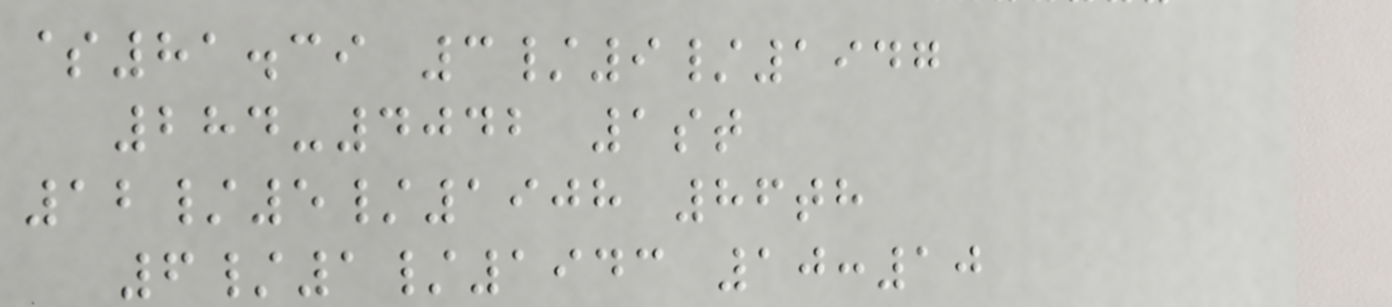$81.39 3/9/1947
284-4042 1st
12/5/1908 86th
6/1/1943 10:10
